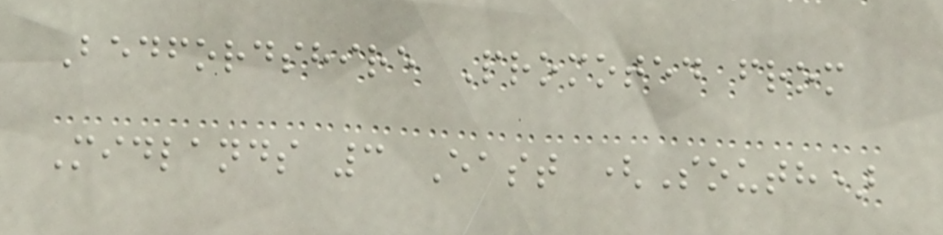Bedfordshire Promoted from
Midlands 3 East (South)
